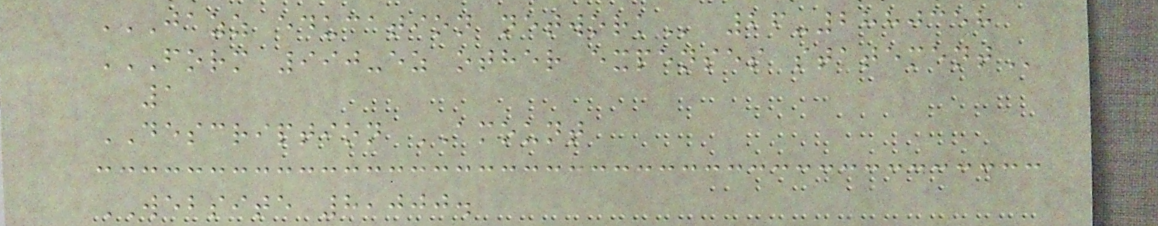JAZZ EDUCATION NETWORK 26-2880358
FORM 990-EZ OTHER EXPENSES STATEMENT
1
DESCRIPTION AMOUNT
WEBSITE 8,000.
